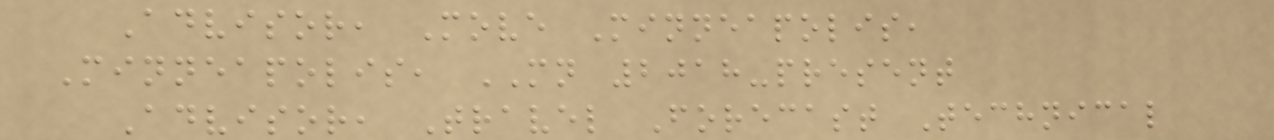Advisor, Move Minneapolis,
Minneapolis, MN 2018-present
Advisor, Travel Forecast Technical
